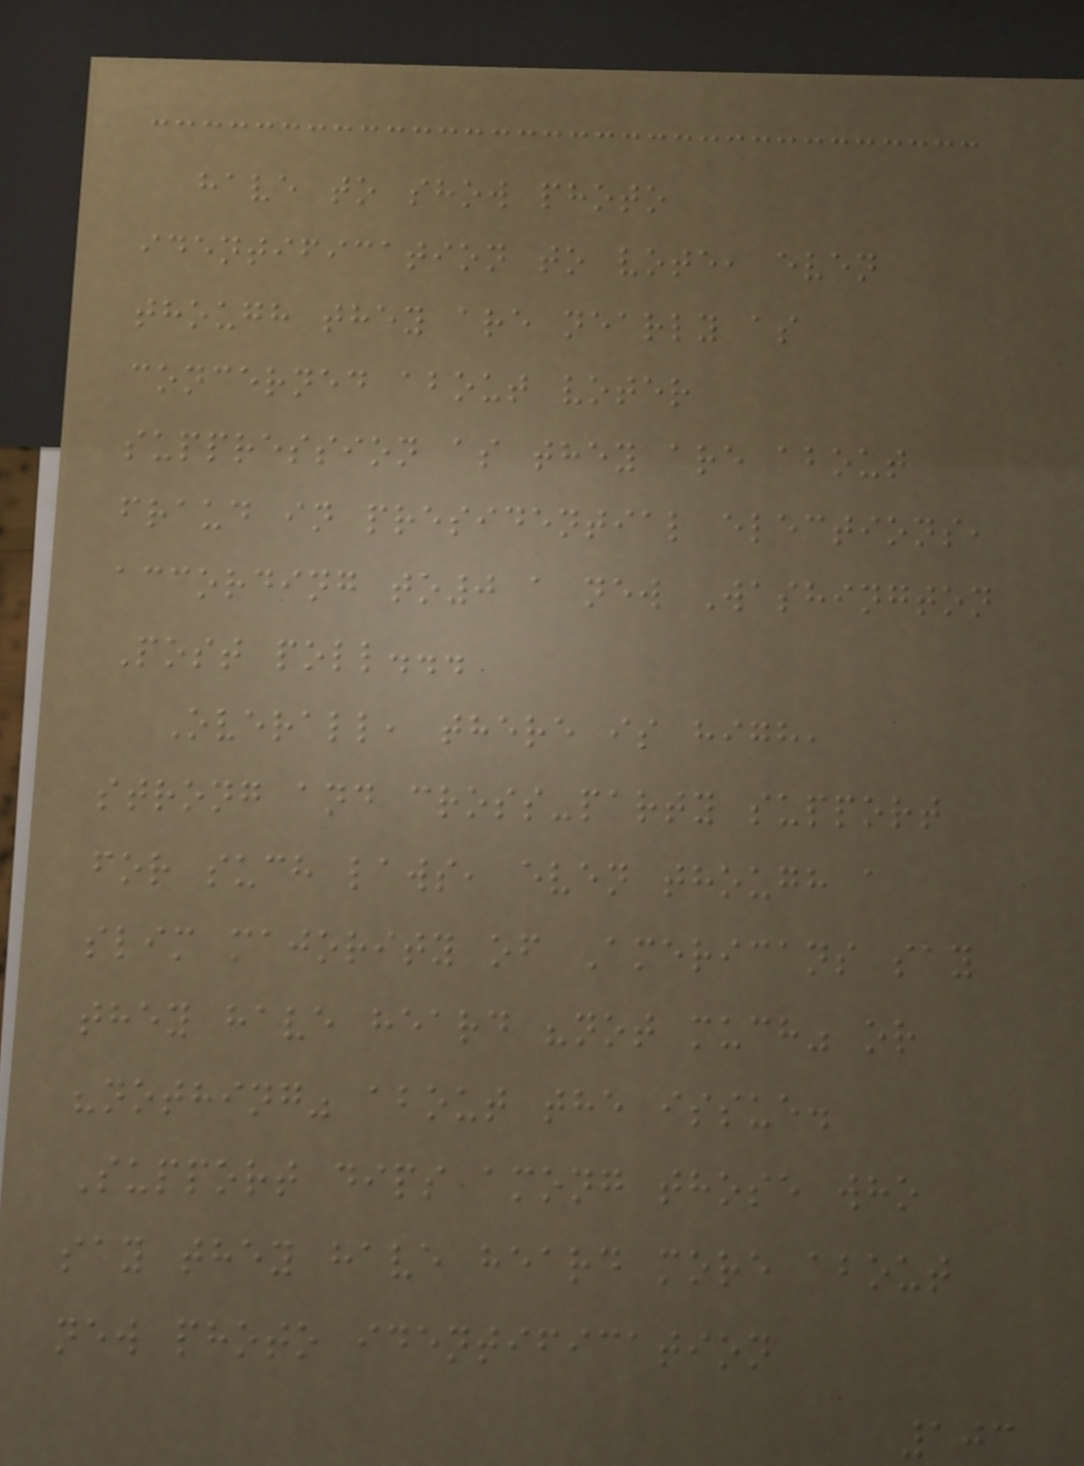have to show photo
identification to vote, even
though they are nearly as
concerned about voter
suppression as they are about
fraud in presidential elections,
according to0 a new Washington
Post poll...
Overall, there is high,
strong and cross-party support
for such laws, even though a
slim majority of Americans say
they have heard "not much" or
"nothing" about the issue.
Support dips among those who
say they have heard more about
new photo identification
103
